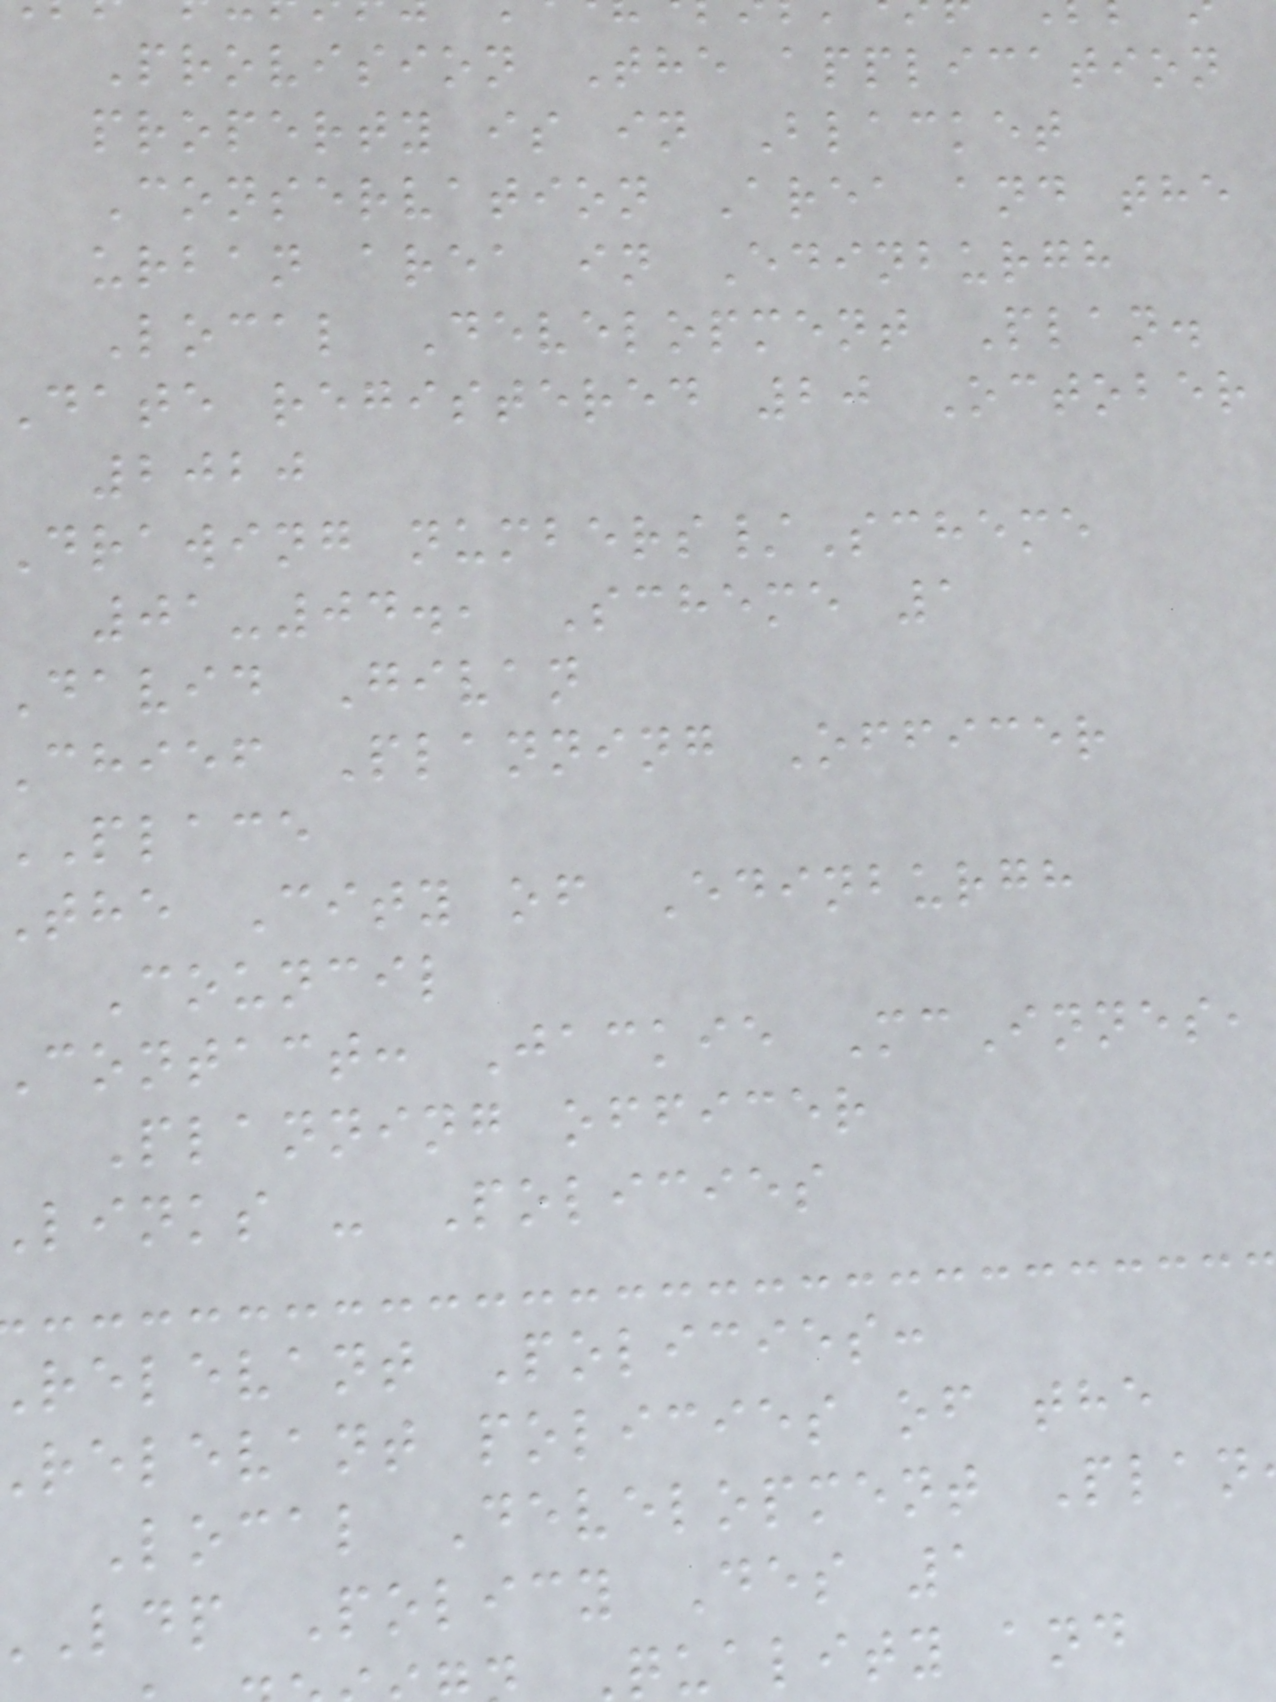Provision The application
property is in Blacket
Conservation Area and the
urban area in Edinburgh
Local Development Plan.
date registered 20 October
2020
drawing numbers/Scheme
01-04., Scheme 1
david Givan
chief Planning Officer
place
the City of Edinburgh
Council
contact: Jackie McInnes,
Planning officer
links - Policies
relevant Policies:
relevant policies of the
Local Development Plan
ldp Policy Des 1
quality and
